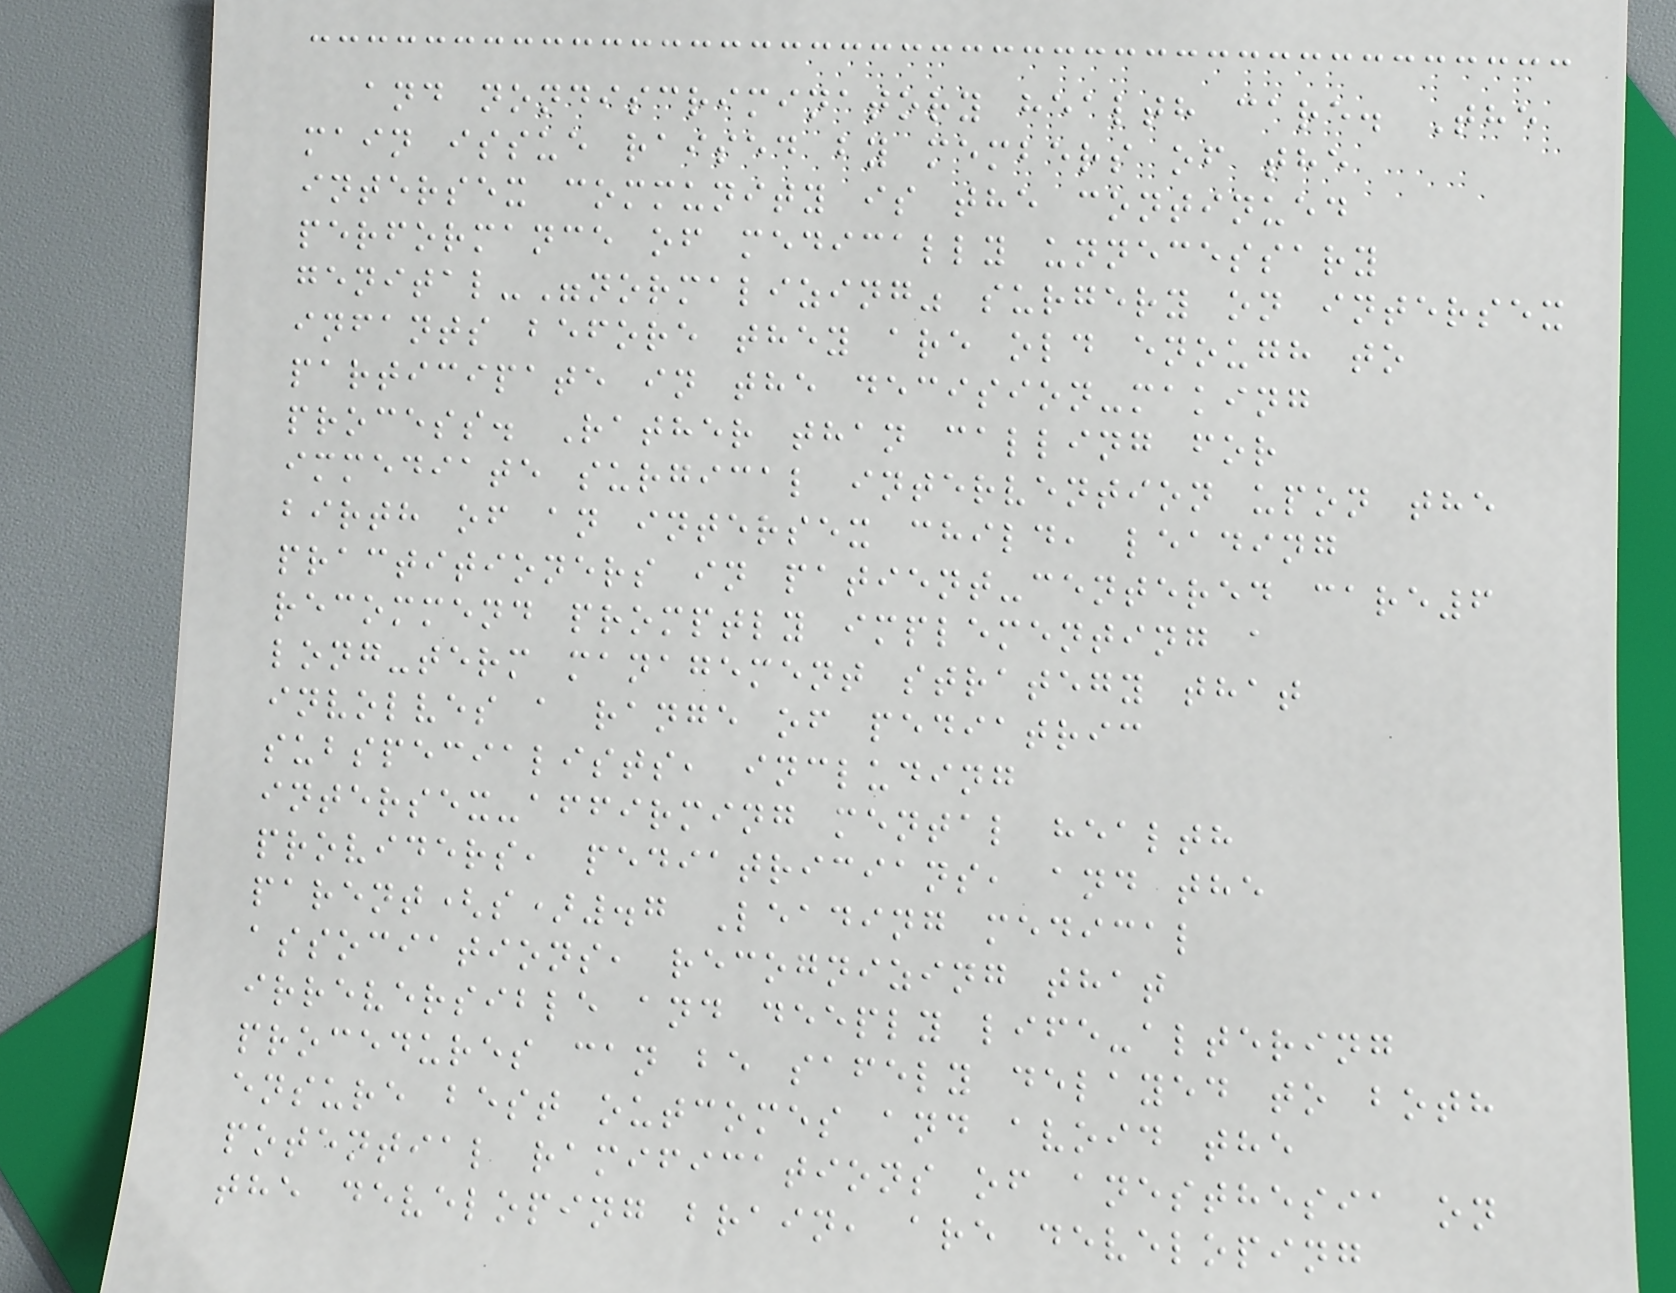and nondiscriminatory health care. The
main issue raised by members of the
intersex community is the continued
performance of medically unnecessary
genital-"normalizing" surgery on intersex
infants before they are old enough to
participate in the decision-making
process. Rather than calling for
immediate surgical intervention upon the
birth of an intersex child, leading
practitioners in patient-centered care6
recommend promptly implementing a
long-term management strategy that
involves a range of pediatric
subspecialists, including
intersex-affirming mental health
providers, pediatricians, and the
parent(s).7 Leading medical
associations, recognizing that
irreversible and deeply life-altering
procedures can be safely delayed to both
ensure best outcomes and avoid the
potential ramifications of anesthesia on
the developing brain, are developing
